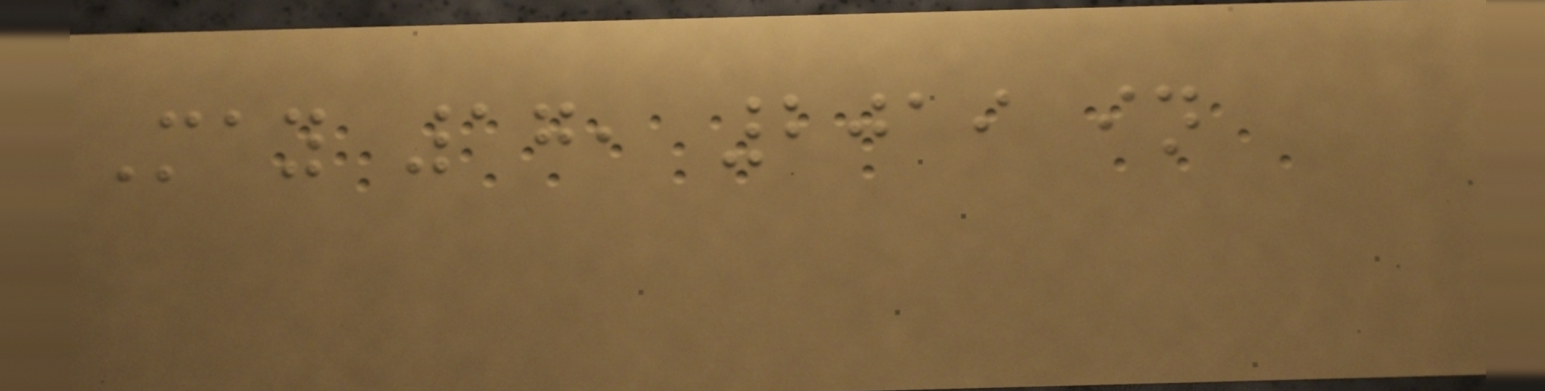May 17, 2019 in
